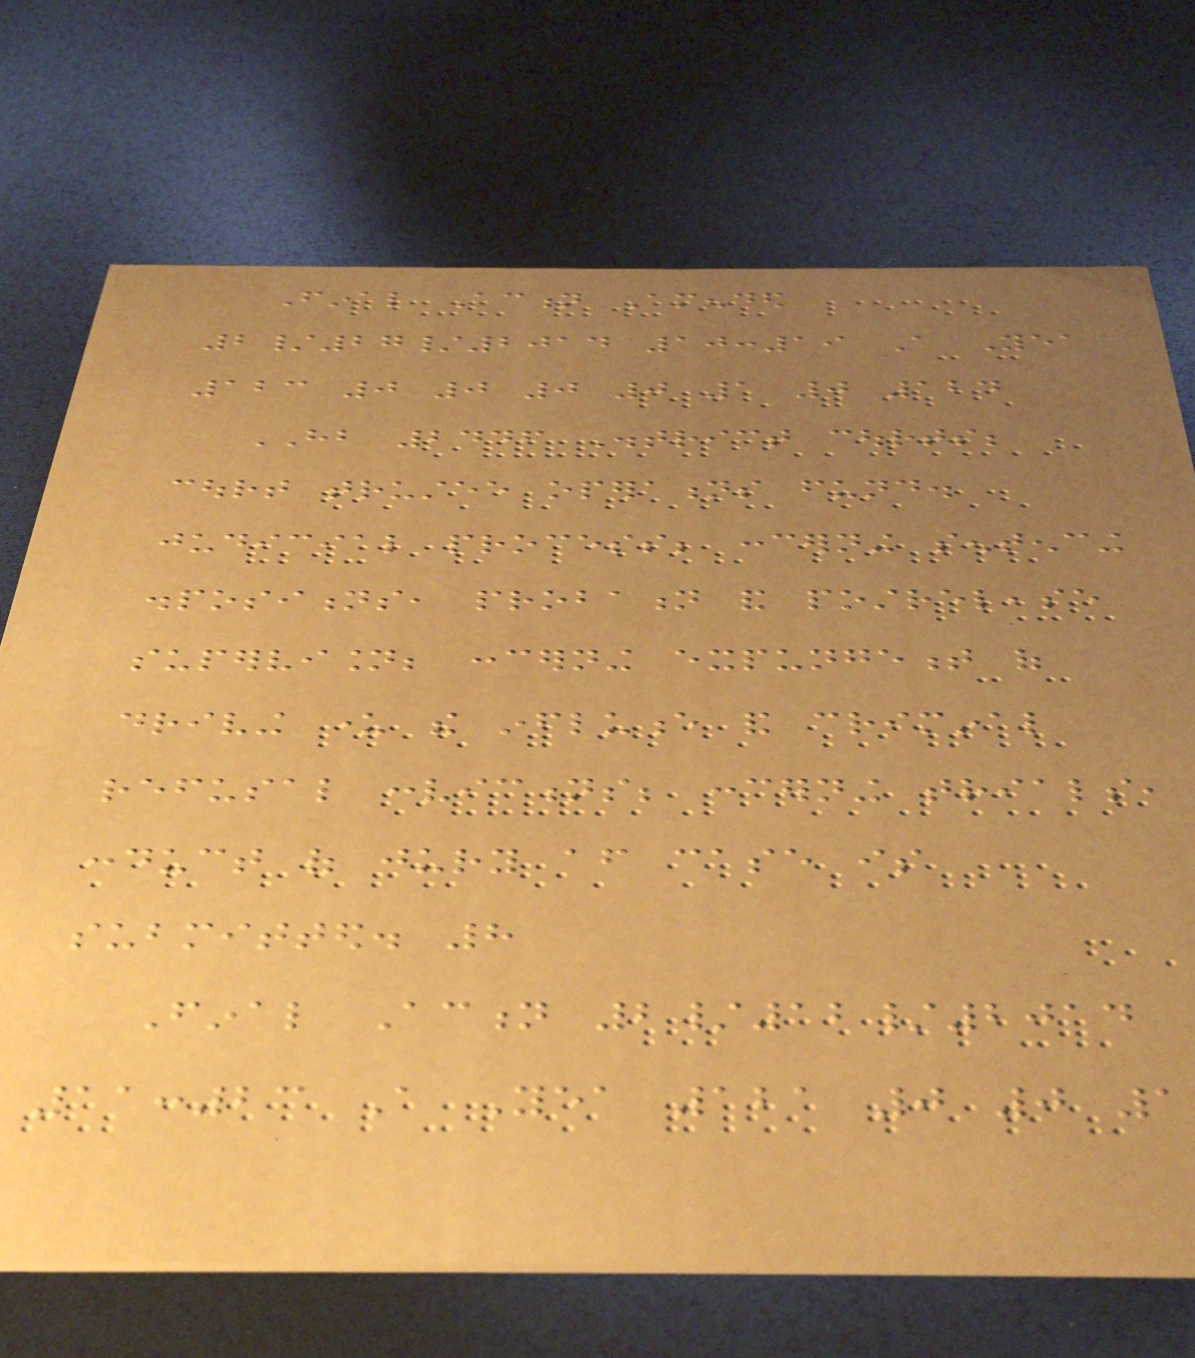Final Action Amended
2/27/2014 10:19 A Yea
123 0 0 0 0 1 0 124
HB 2446 District courts;
court trustee operations fund.
judicial process; concerning sentencing
dispositions, probation and postrelease
supervision; concerning expungement of
driving under the influence and criminal
refusal convictions; concerning trials,
conduct of jury after case is
submitted. 8
Final Action 2/12/2014
11:23 A Yea 121 0 0 1
